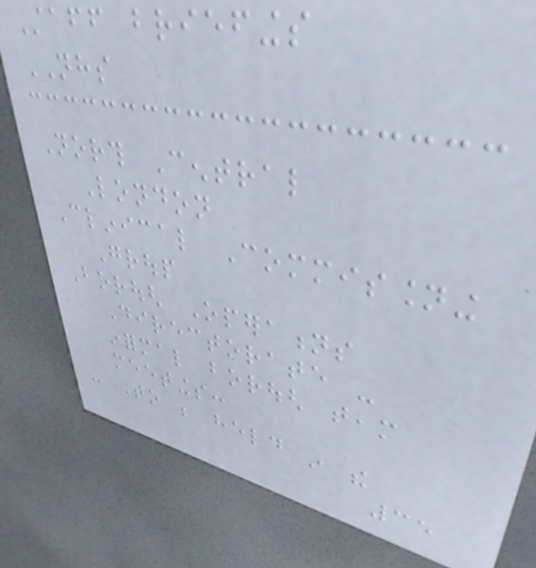Staff briefings
NHS
North Central
London
Clinical Commissioning
Group
Borough Operations
Directorate -
informal borough team
meetings:
- To be held in the
35
